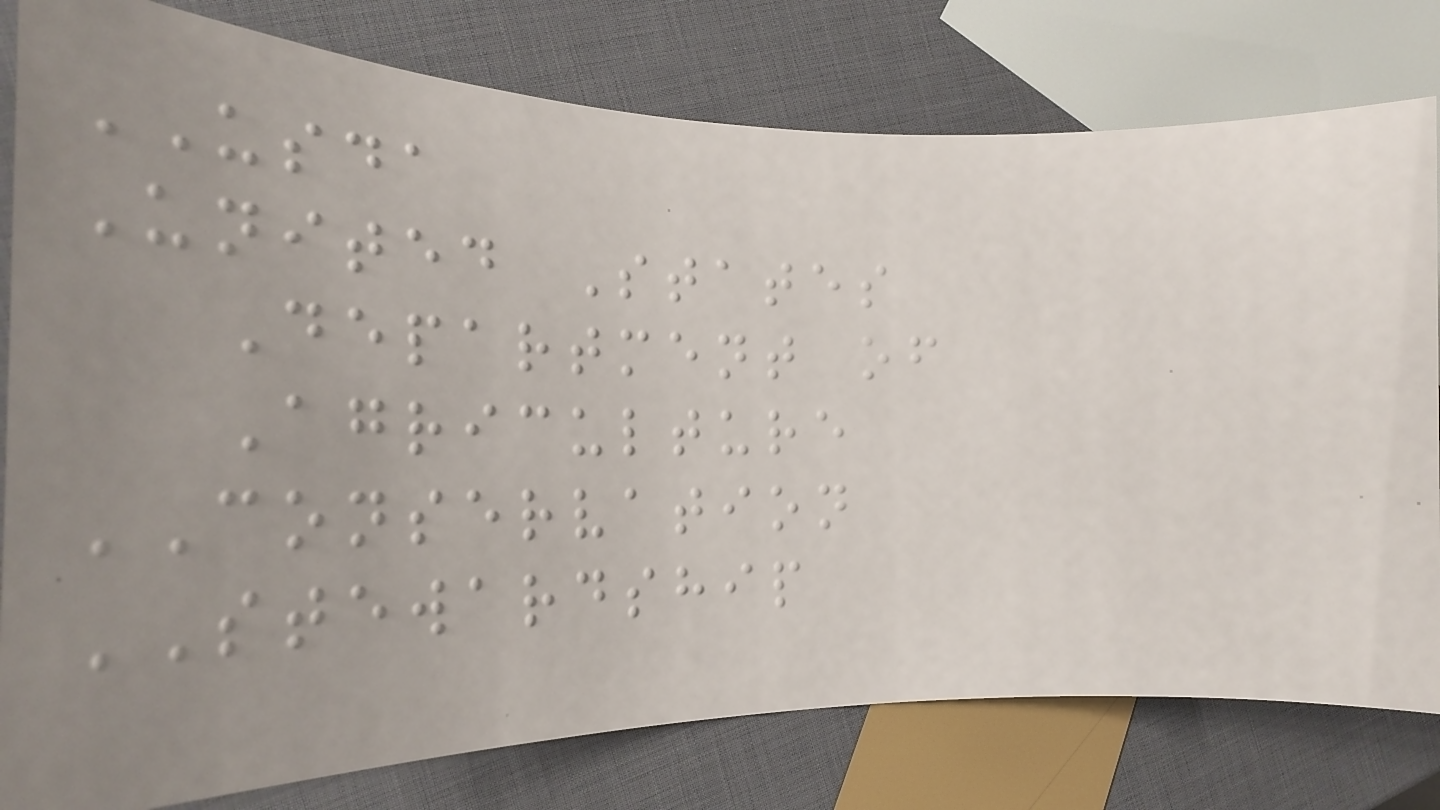USDA
United States
Department of
Agriculture
CONSERVATION
STEWARDSHIP
